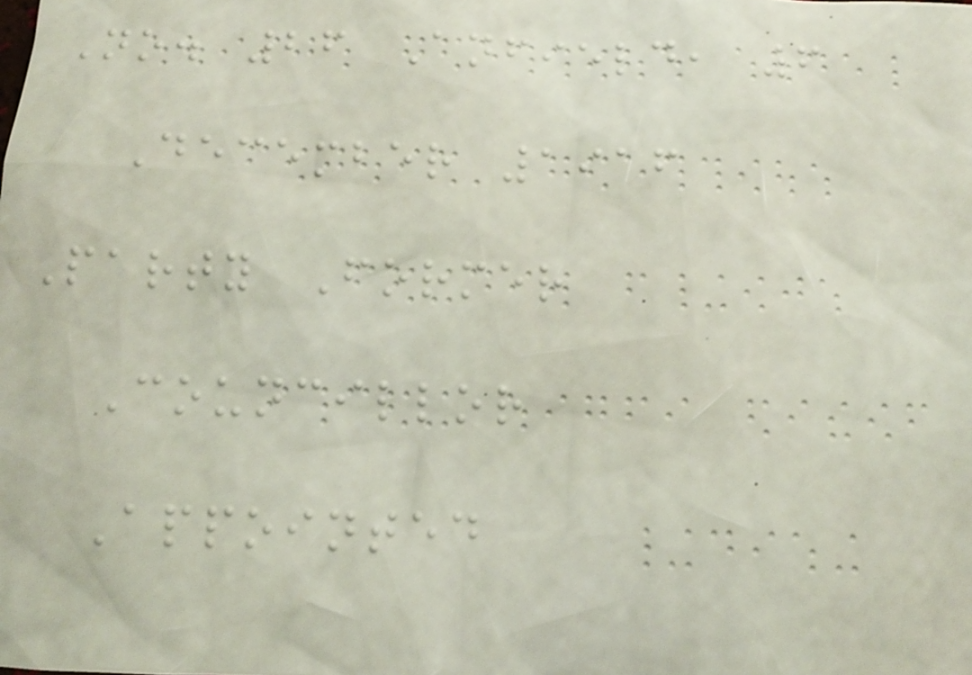No. 26 Anfield, 6
December 1916
Party Former
Councillor
Appointed
